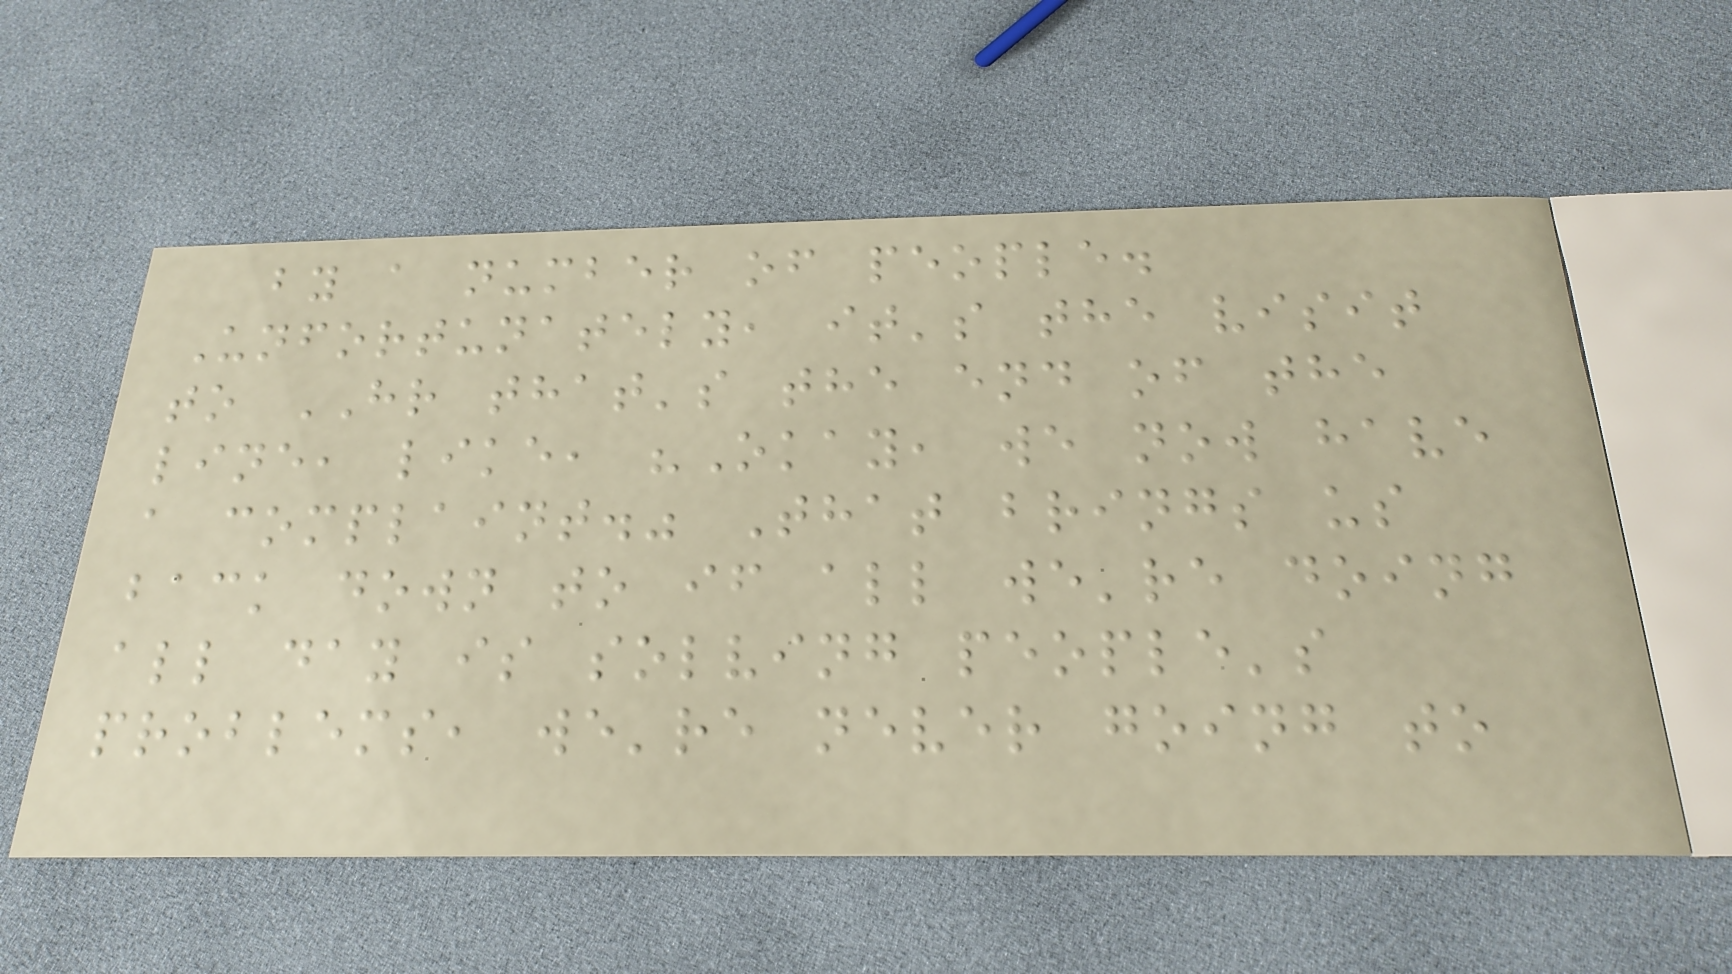by a number of people.
Unfortunately, it's the visit
to HR that's the end of the
line, like, "Okay, we now have
a complaint." That brings us
back down to if all we're doing
all day is solving people's
problems, we're never going to
